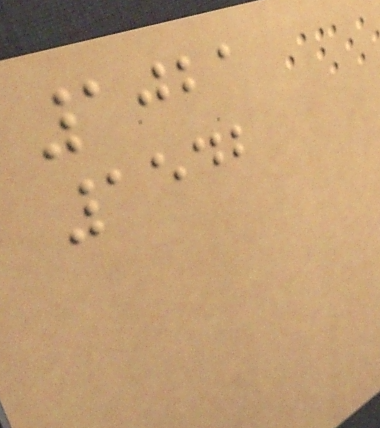1021
1542
